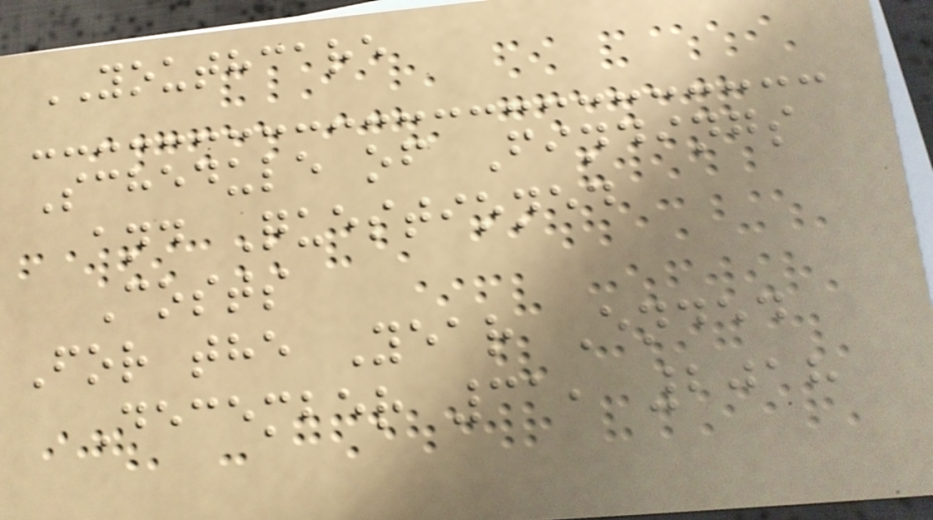YOUTHCARE
Schedule of Findings
and Questioned
Costs
For the Year Ended
December 31, 2018
